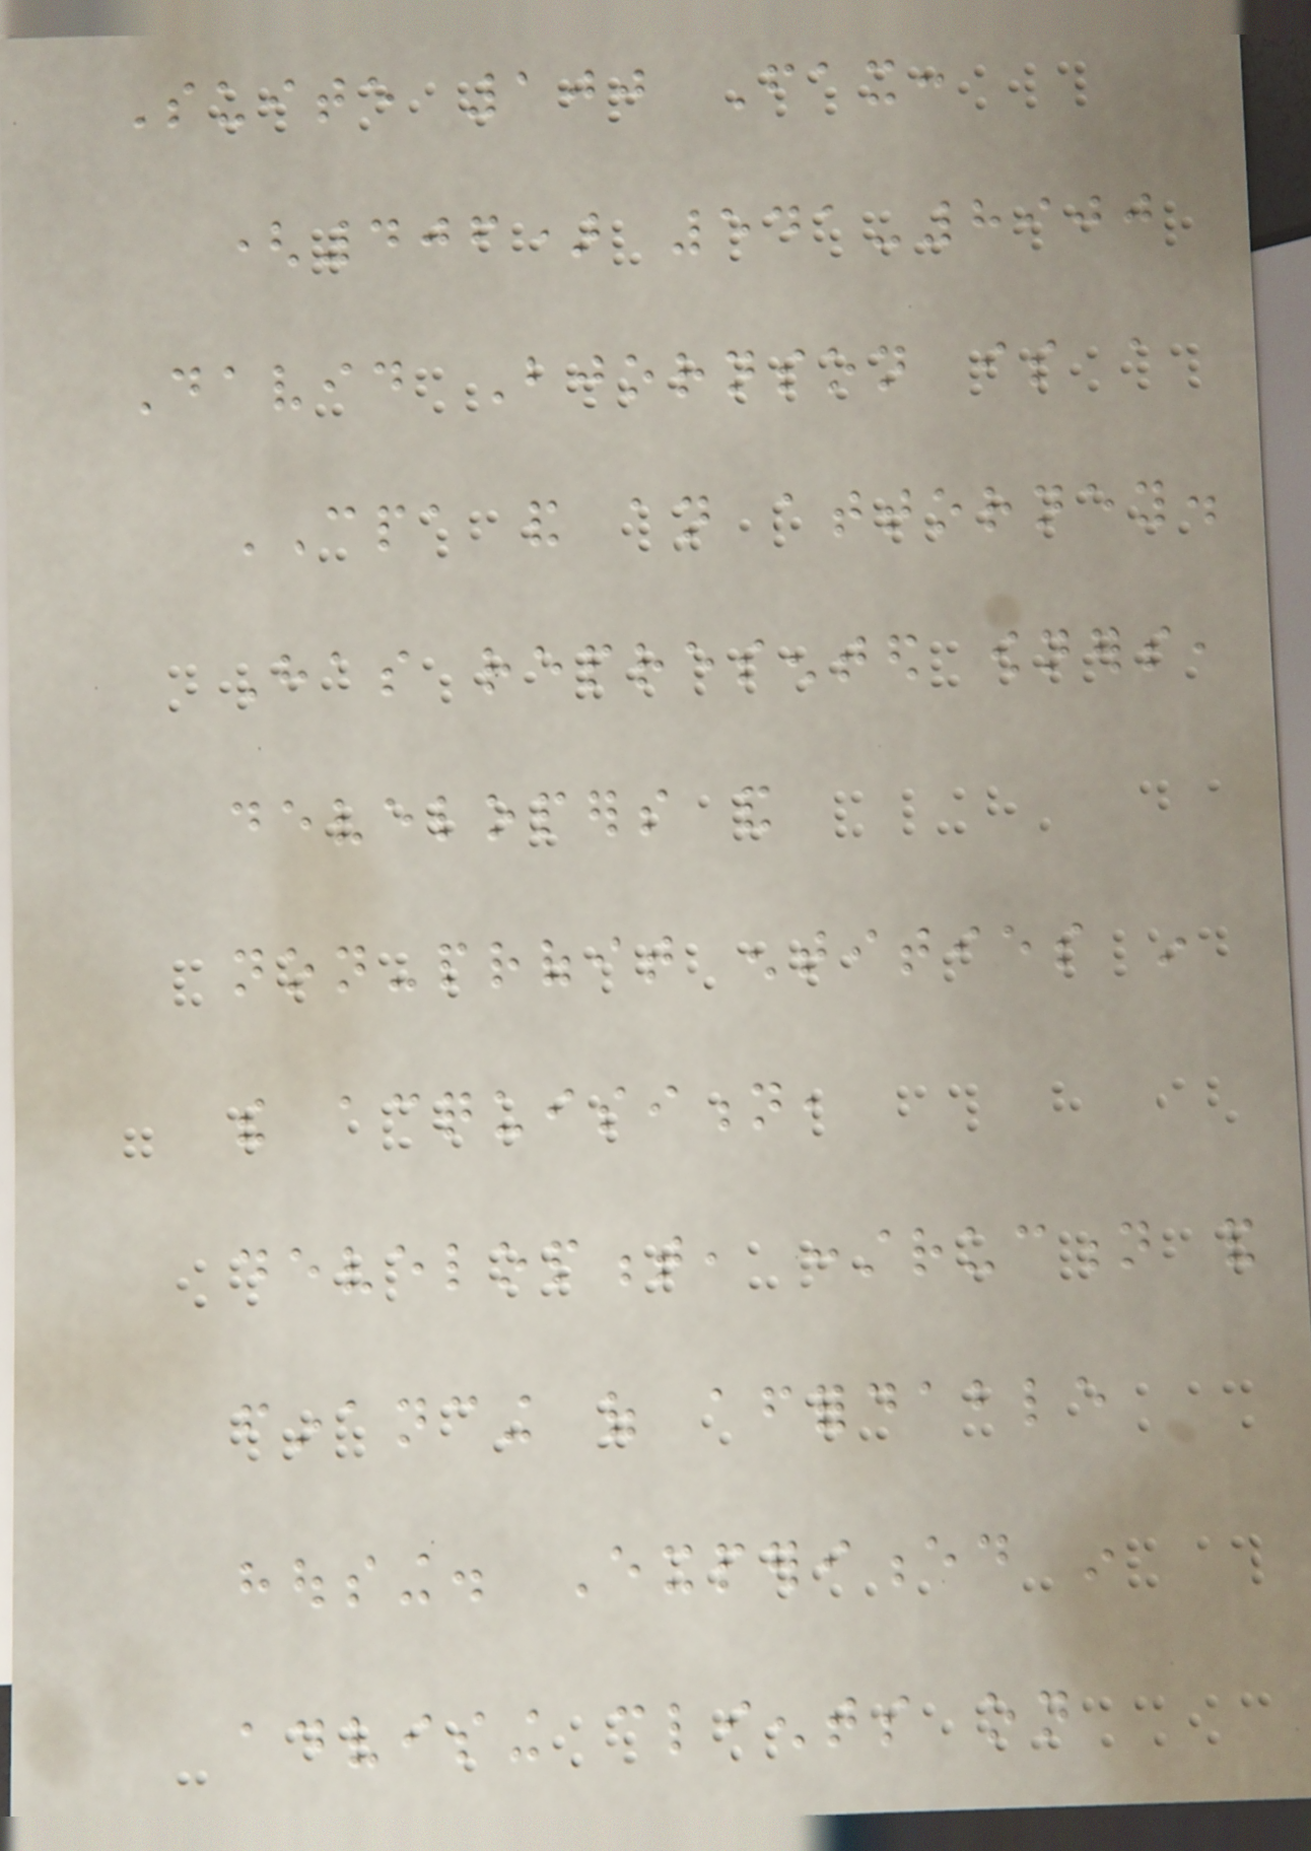Suite 100 Fax:
(406) 541-8900
David Bjornson is a
CPA and an attorney.
Has represented owners,
developers and
non-profit entities in
the acquisition,
development, construction and
financing of affordable
housing. Experienced in
advising clients on
